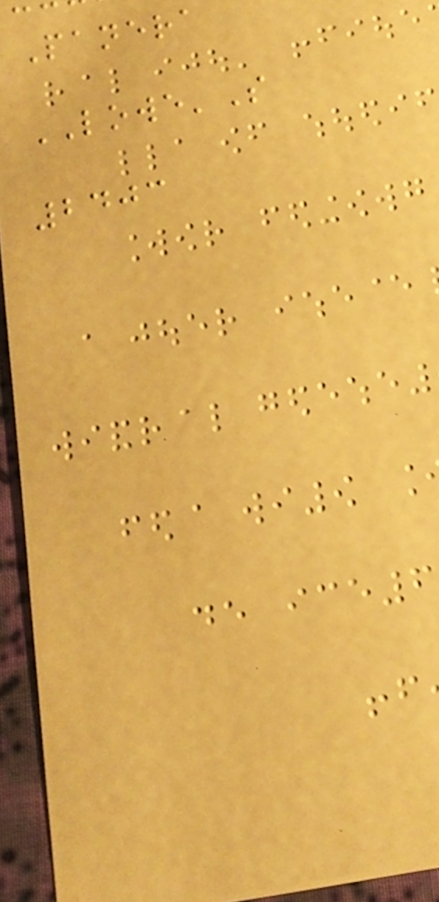Panera
LOWE'S
2403
